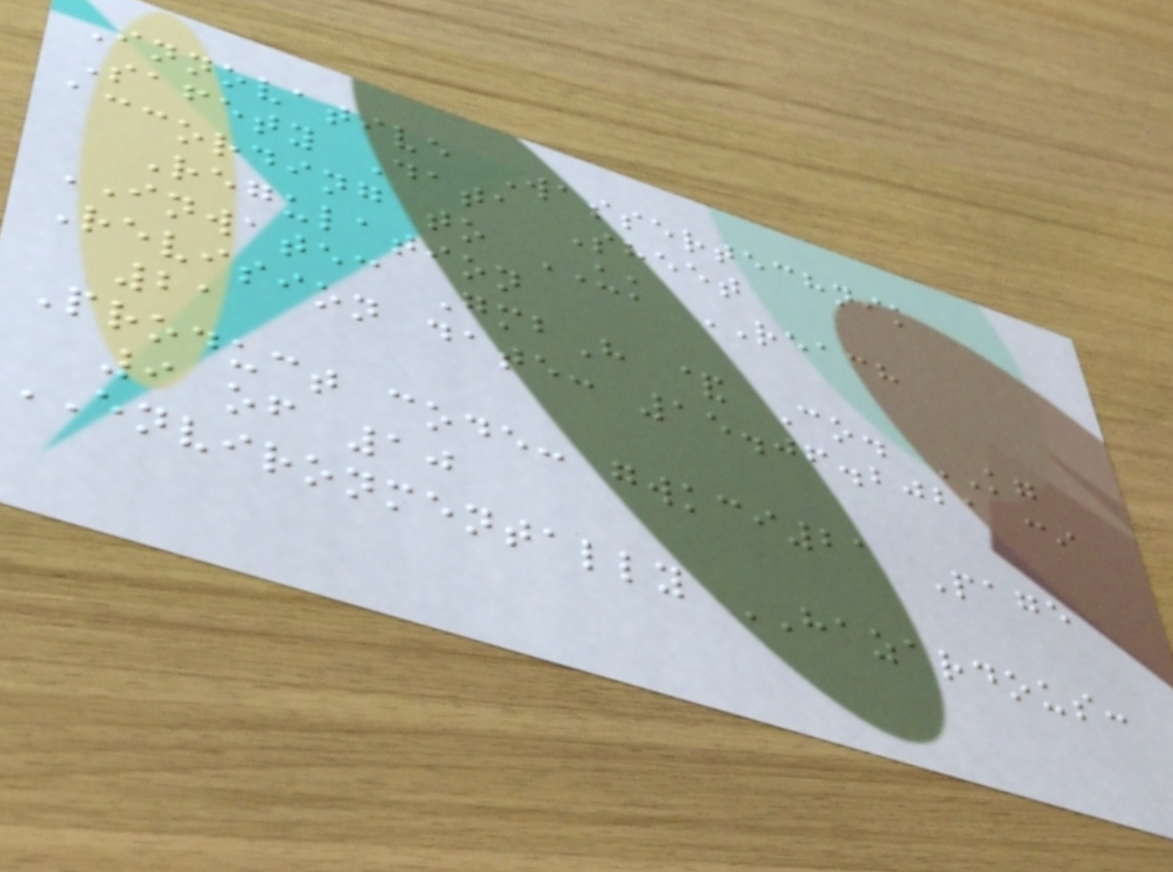Innovative Wassertechnik
Safety Data Sheet
according to UK REACH
Regulation
INWATEC GmbH & Co. KG
Revision date: 15.06.2021 ci
21
Product code: gwkci21 Page
9 of 10
ENVIRONMENTALLY HAZARDOUS:
